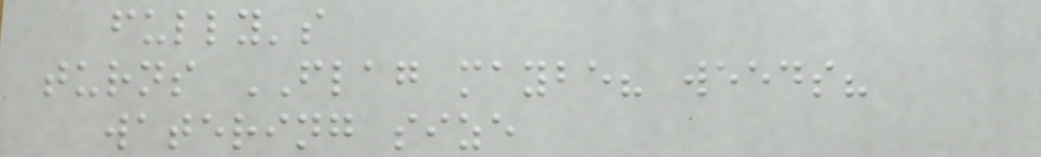fully's
turns FLAG maybe? weeds?
watering size
